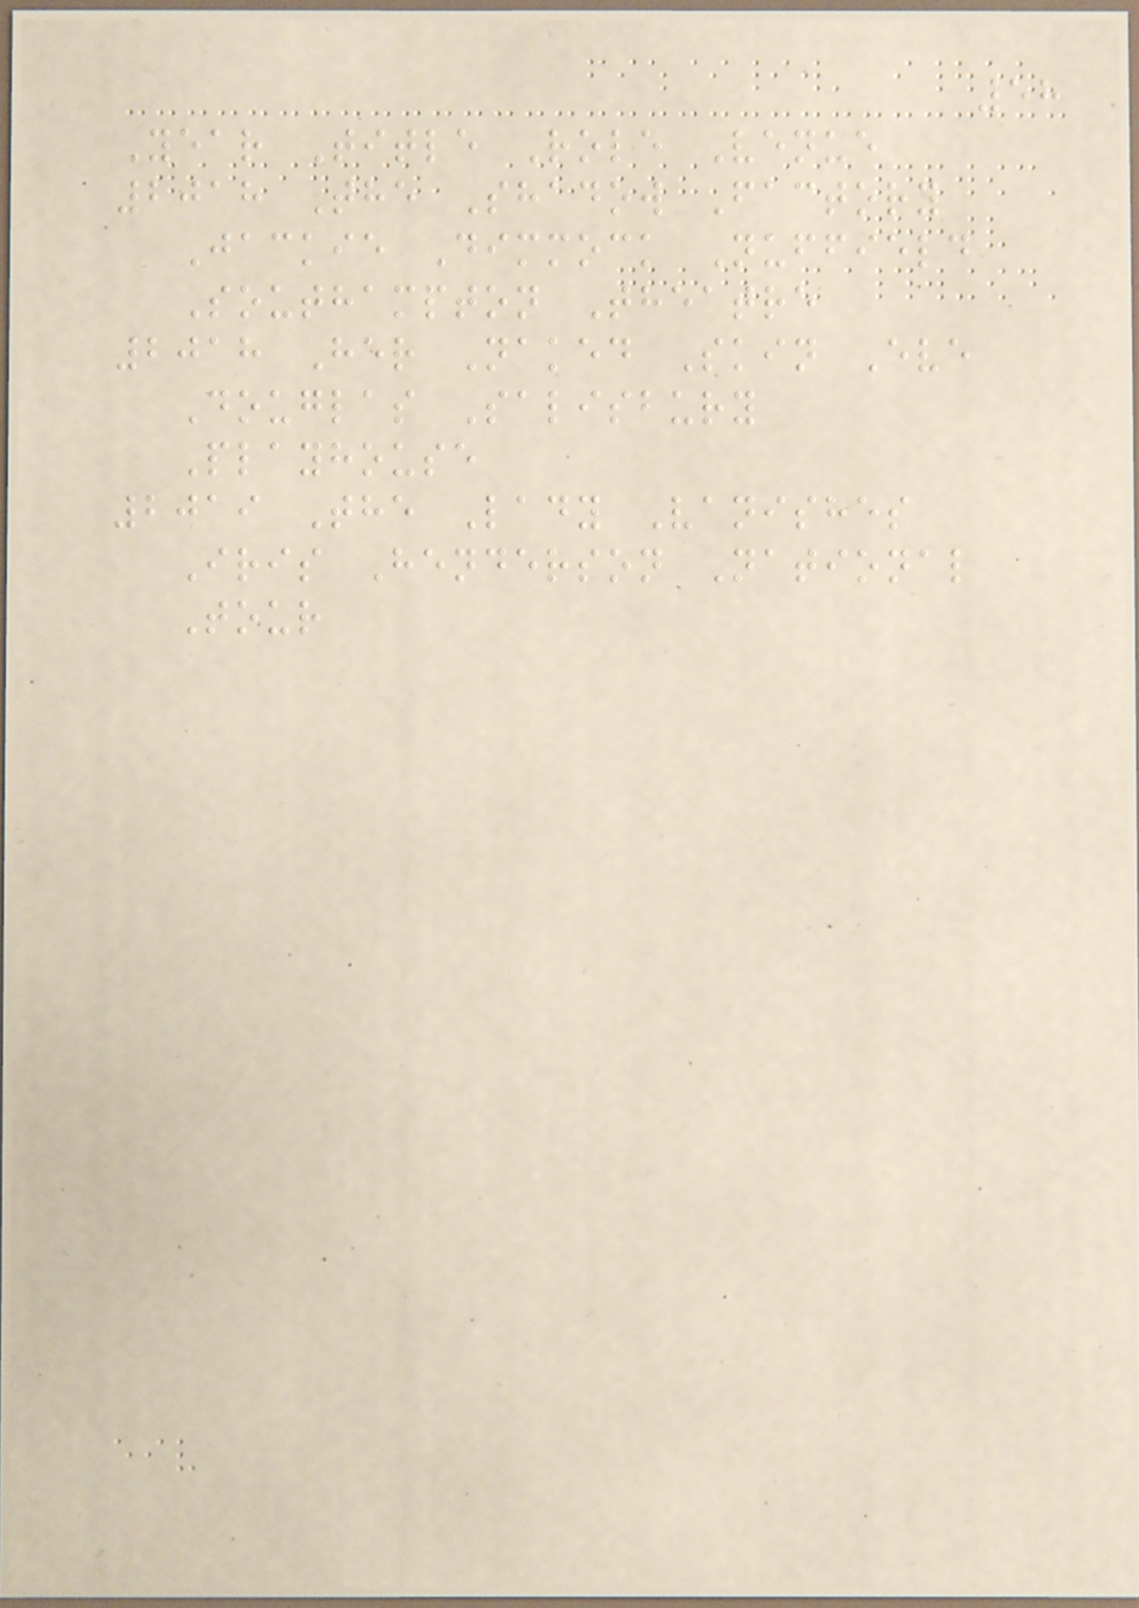58
Year Title Role Venue
2018 The Shadow Factory
Jackie Dimmock Nuffield
Southampton Theatre
2018 Her Naked Skin Eve
Douglas Salisbury
Playhouse
2019 The Lady Vanishes
Iris Henderson National
Tour
